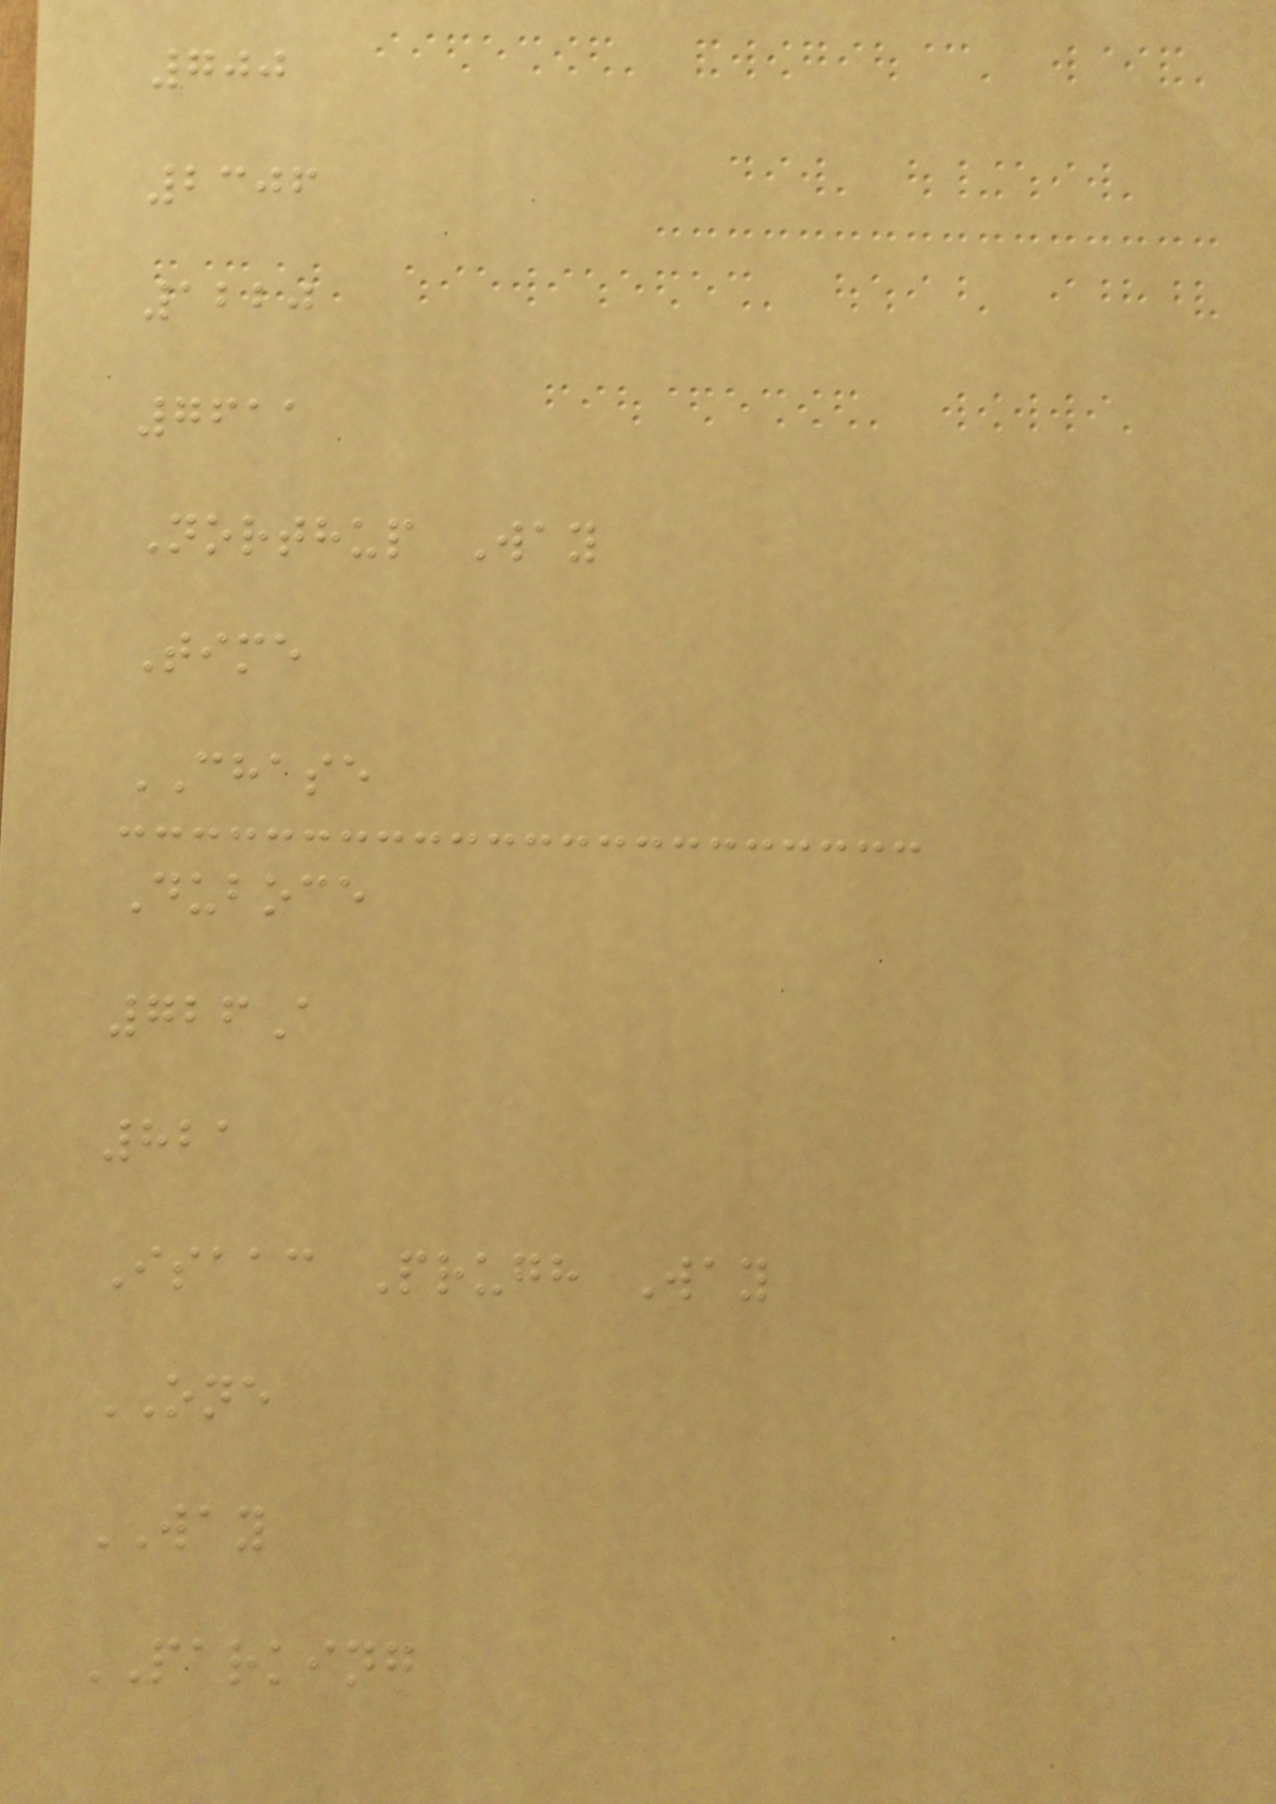700
2306
1220
7611
Northup Way
Time
CHASE
Duboce
726A
821
Isaac Prugh Way
ONE
WAY
PARKING
